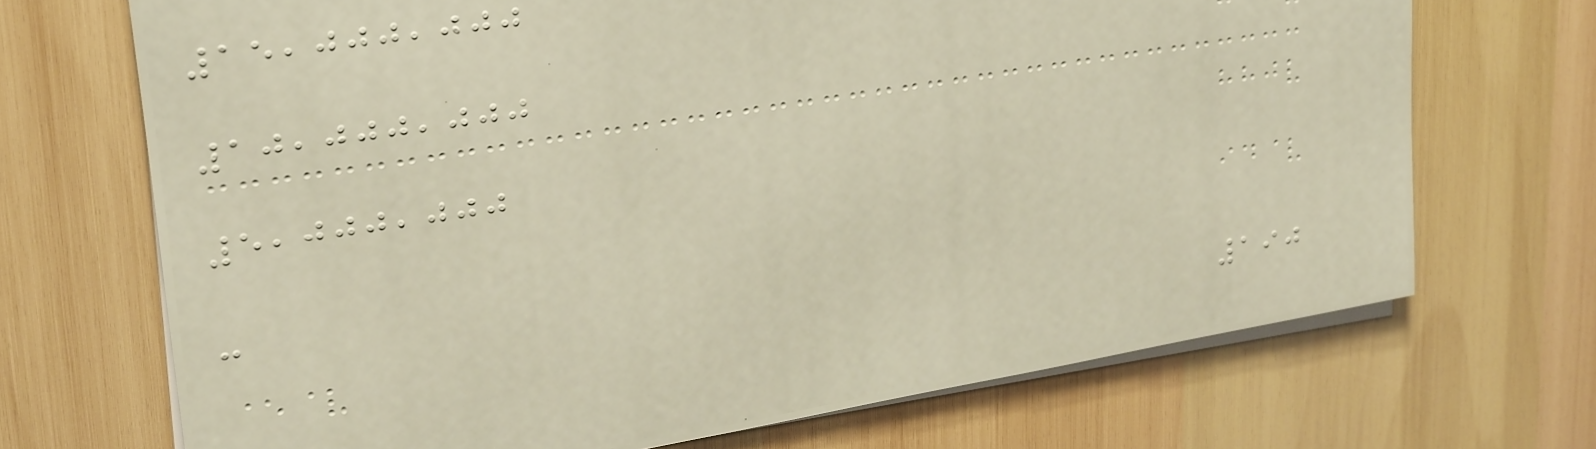15,000,000
10,000,000
5,000,000
-
190
